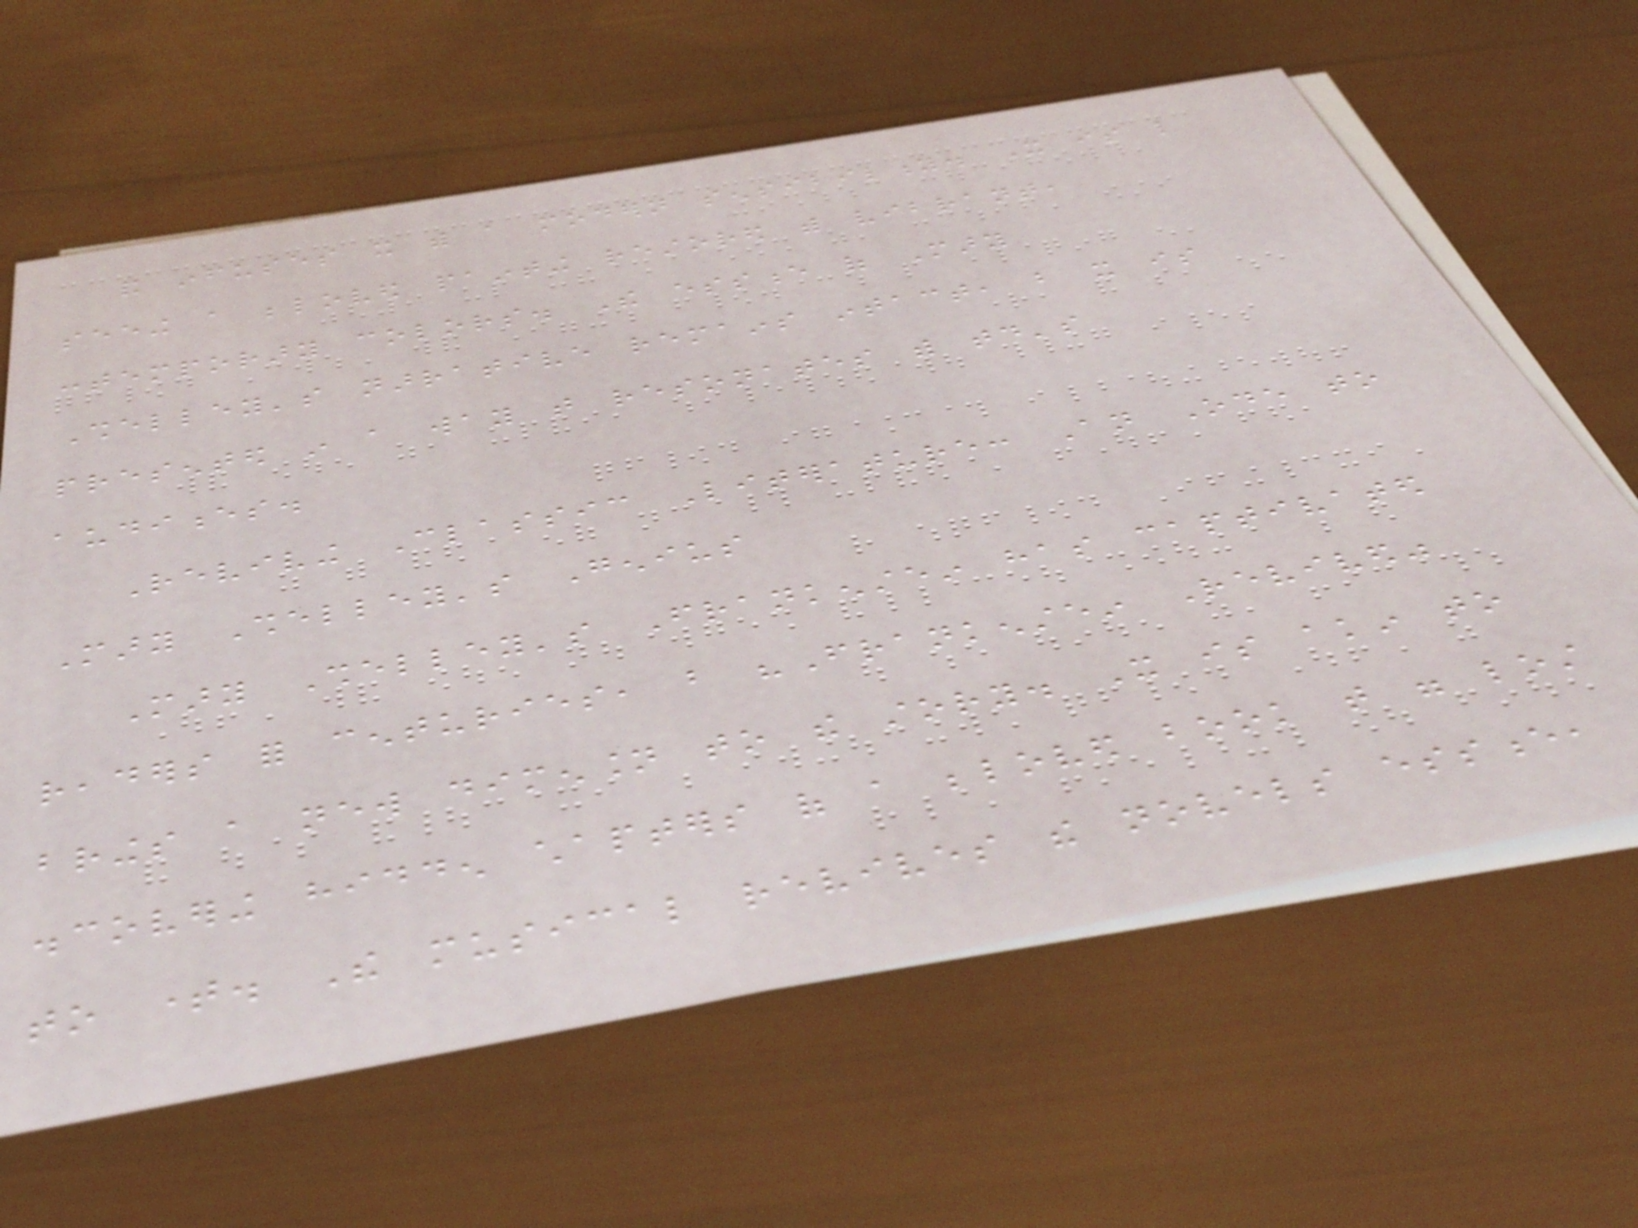and infuses it with a modern sensibility. It is like
seeing a beloved painting restored with vibrant,
contemporary colors. The essence of Mary
Shelley's narrative remains intact, but it is
presented in a way that resonates with today's
audiences.
Reviving Classic Literature: An Ode to
Mary Shelley's Genius
Mary Shelley's Frankenstein has captivated
readers for centuries, but "Frankenstein Revived"
brings a new dimension to the story. It is akin to
discovering hidden chapters of a beloved book that were lost
to time. The musical revives the novels essence,
